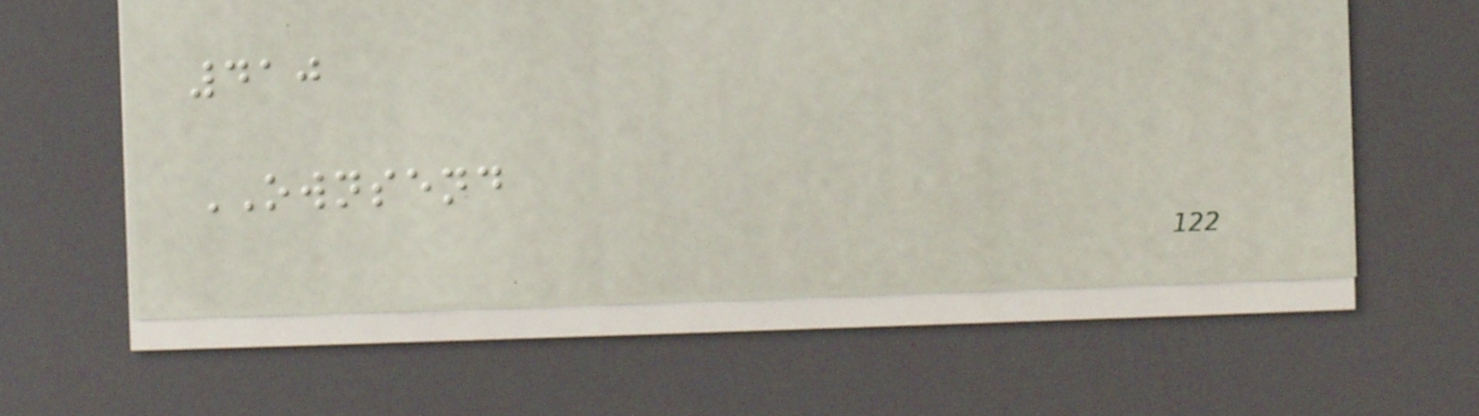410
OWNSEND
